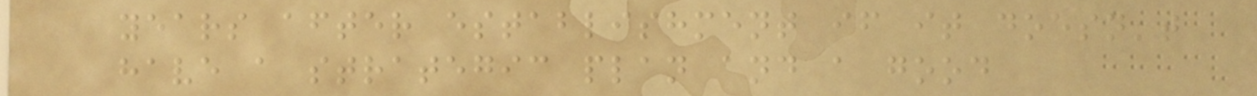years after establishment if it doesn't
have a strategic plan and a good
